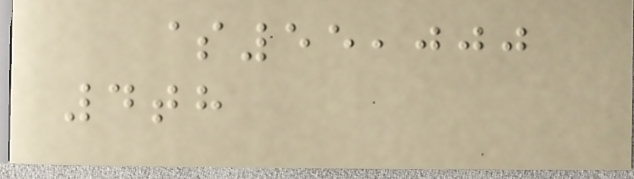$55,000
4th
